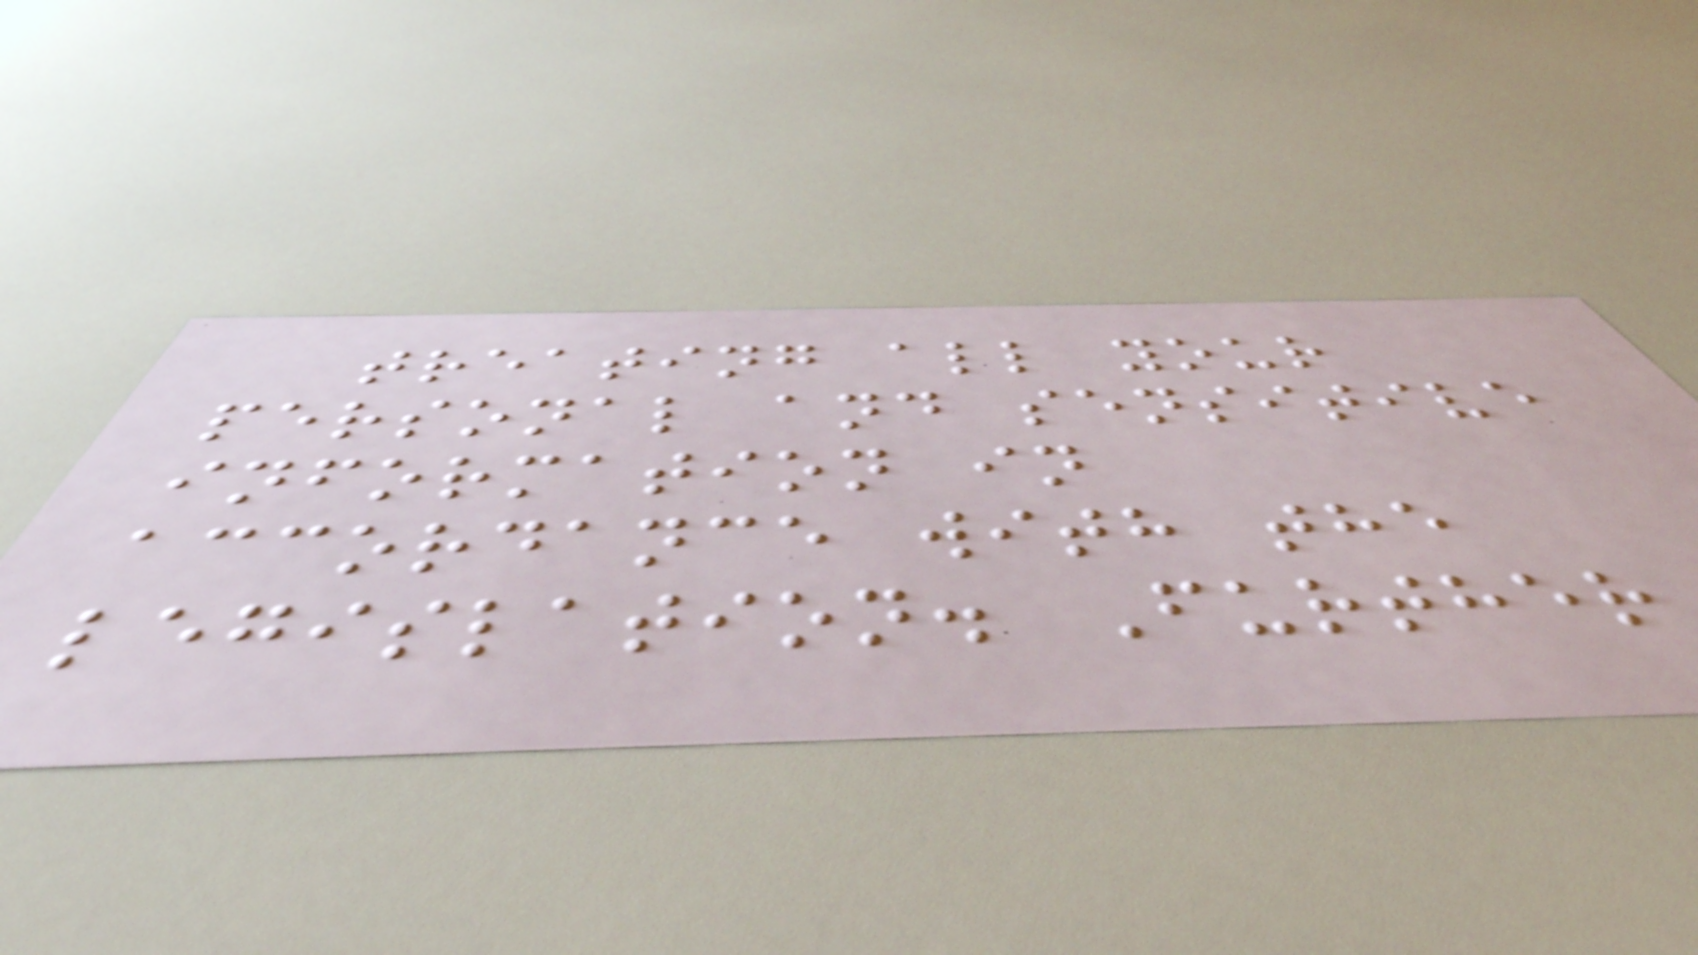treating all your
personal and sensitive
information in
accordance with the
legislation. Further
